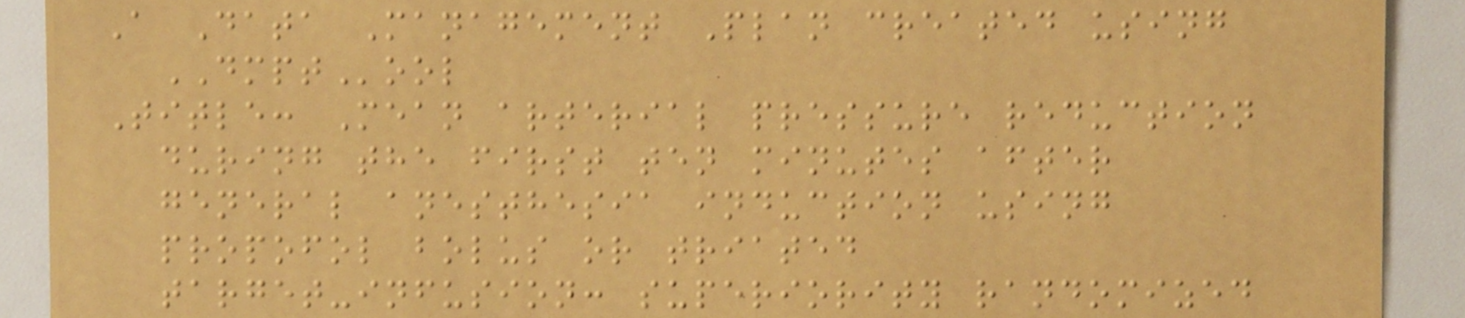A Data Management Plan created using
DMPTool
Title: Mean arterial pressure reduction
during the first ten minutes after
general anesthesia induction using
propofol bolus or triated
target-infusion: superiority randomized
